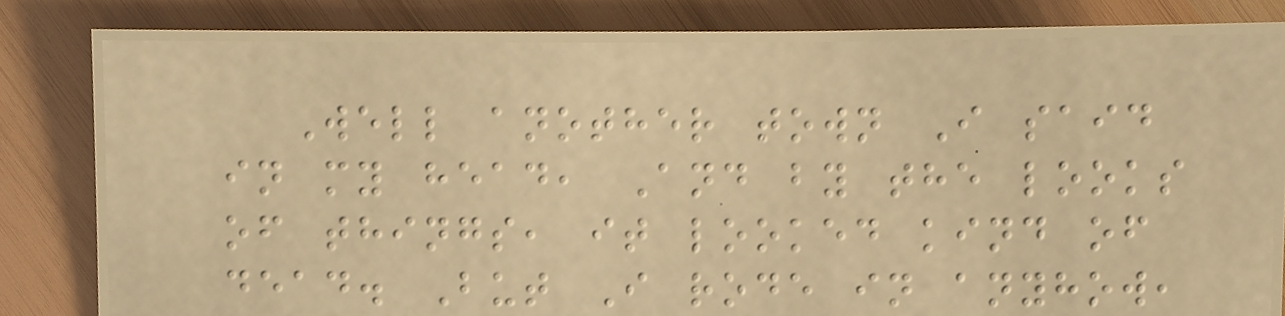Well another town I said
in my head, And by the looks
of things, it looked kind of
dead. But I rode in anyhow,
